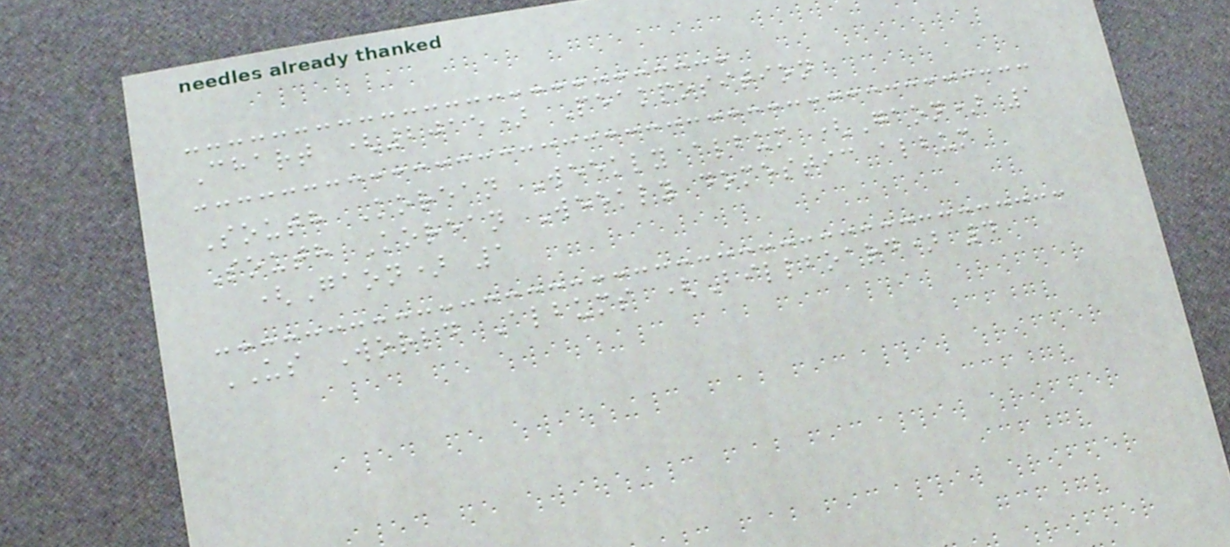Chart (2015) Peakposition
South Korean Weekly album (Gaon) 1
South Korean Weekly domestic album
(Gaon) 1
US World Albums (Billboard) 4
